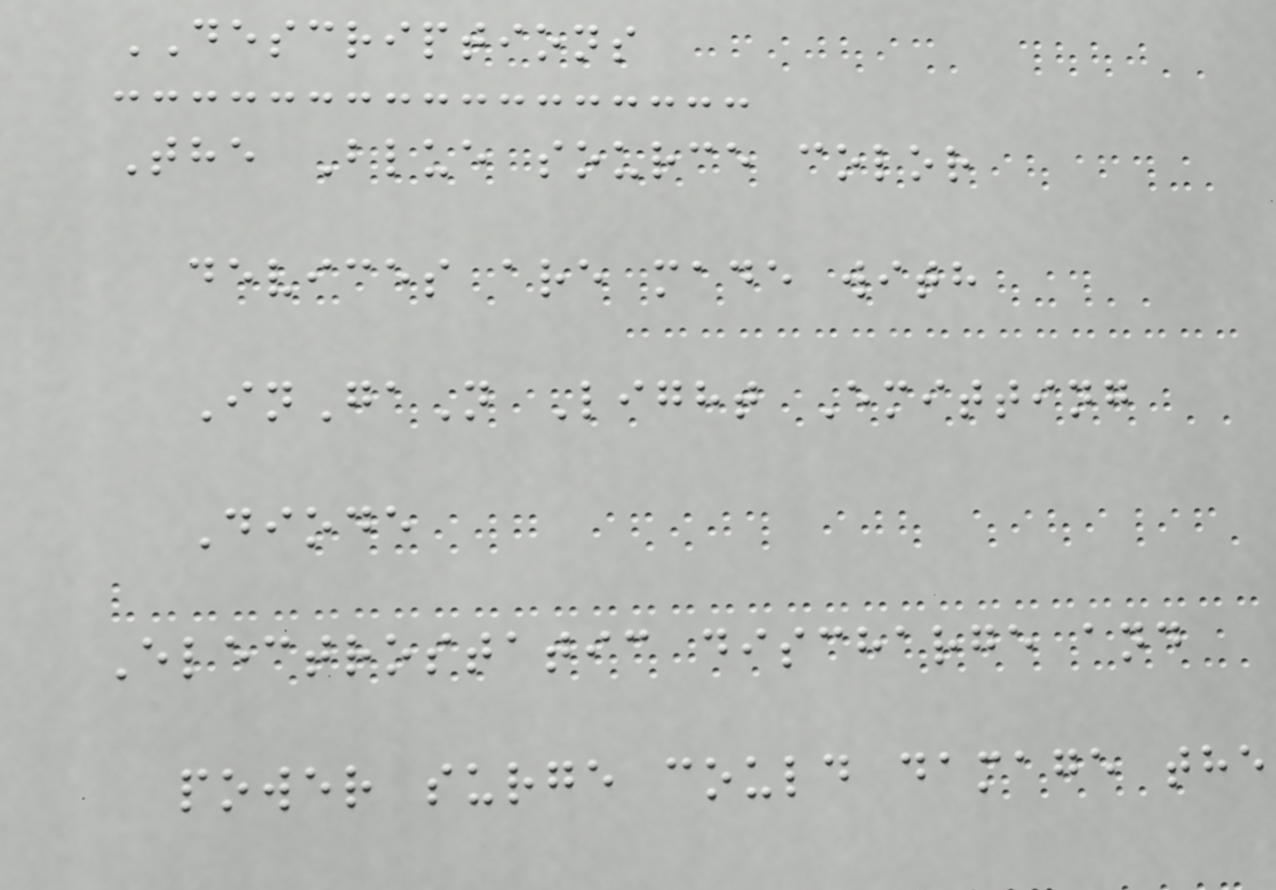DESCRIPTIONS
The Blue source color
devices are made with
InGaN Light Emitting
Diode
Electrostatic discharge and
power surge could damage the
